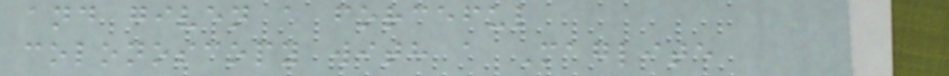and given a forceful
colonoscopy with a Maglite
